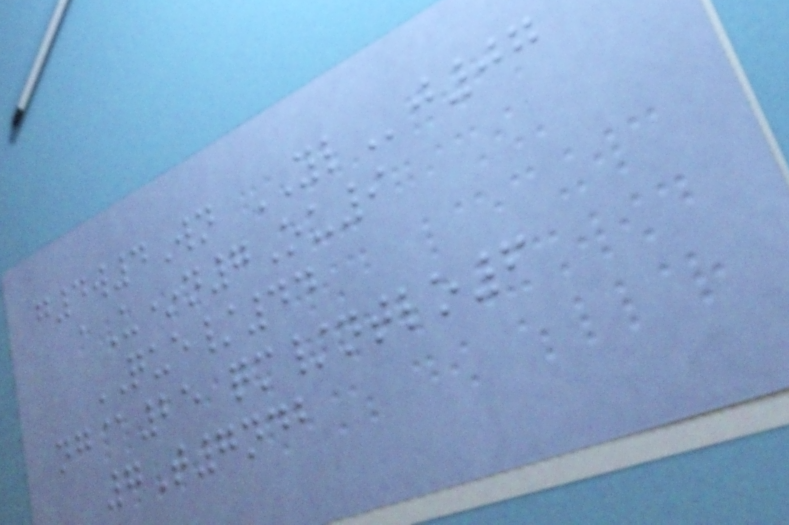g4w4Wn YLj07
aU*n7Ou9
QUE/44
ng@25 qm/ntlo6
7T7ndb
